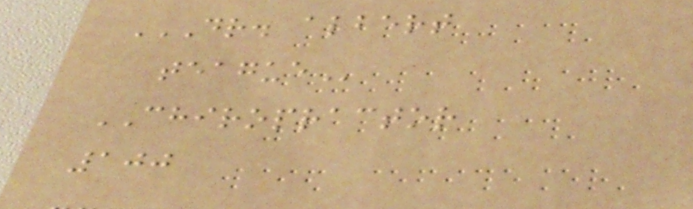DR. ALBERT
TEAGUE
CHIROPRACTOR
100
